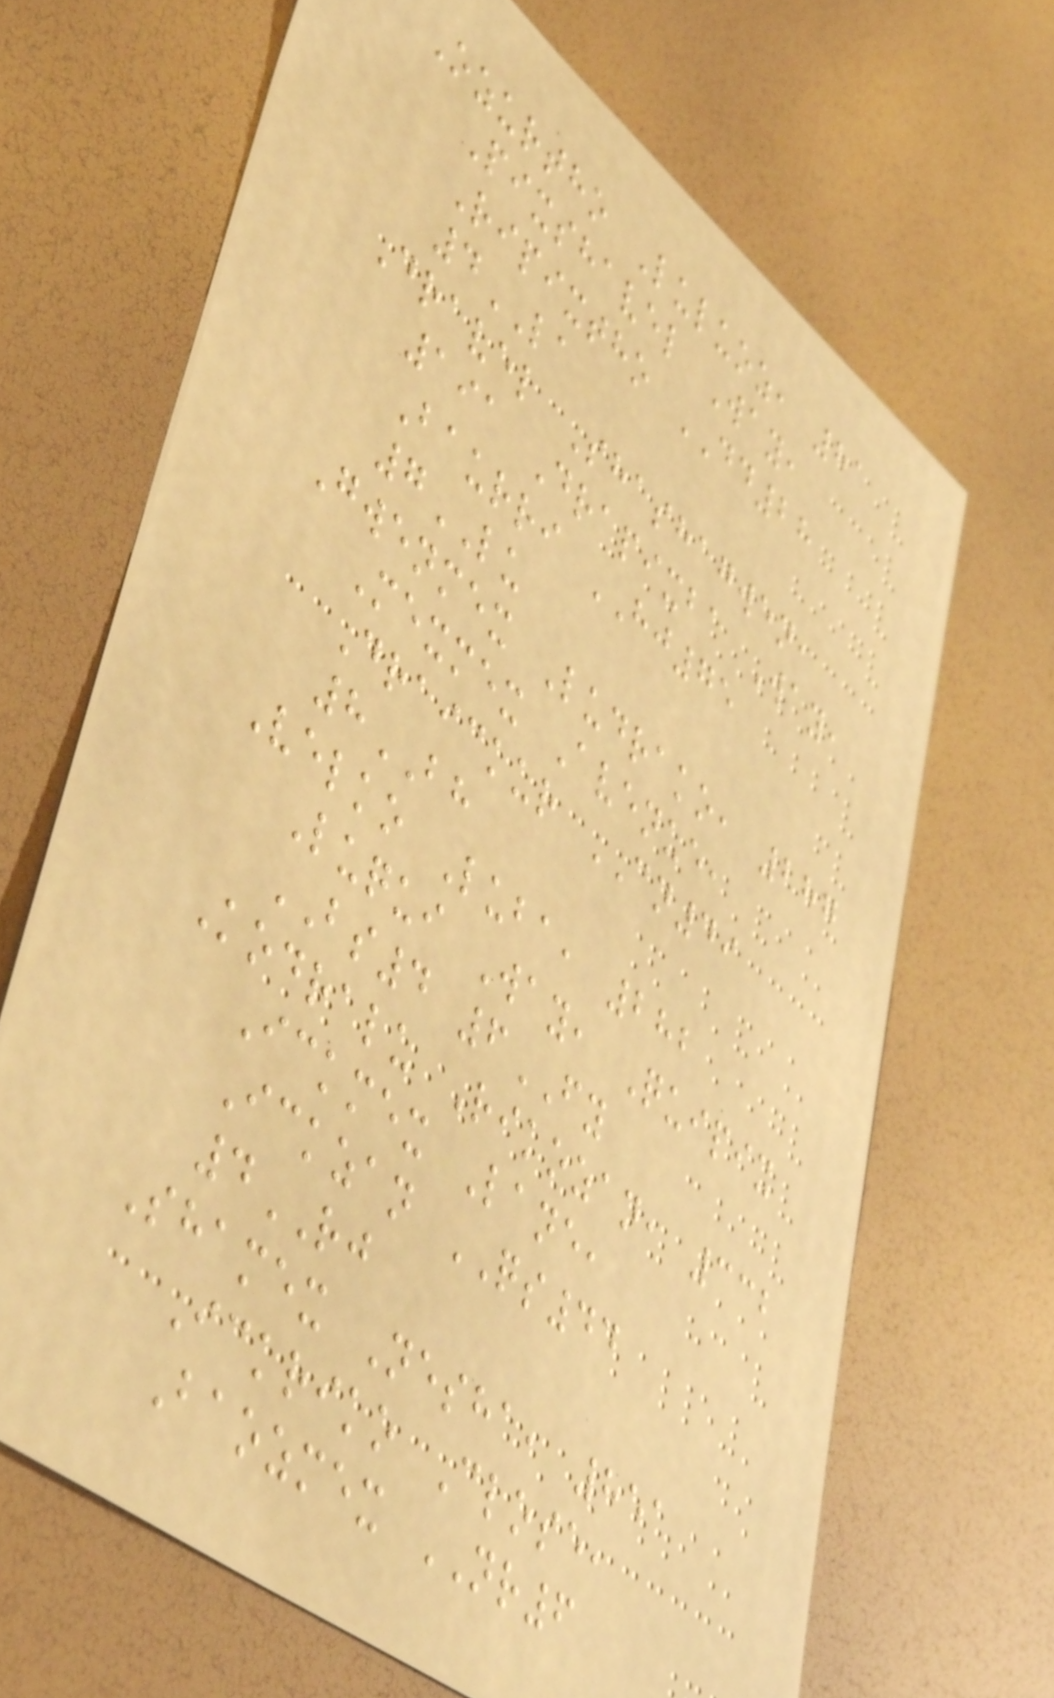Ozurtho Luluoz, 81
Pixshavel Way,
Ripixtho DD28
4LA
Dravel Shashagwen,
191 Drapixba Way,
Baurri HJ75
7LU
Gwenmex Ludrako, 287
Mexmex Avenue,
Draickur CN49
8BH
Velko Luba, 282
Luqui Way, Quipix
BS4 6FY
Kodralu Rikozan, 332
Ickmex Lane,
Ickzan QS44
4RJ
Shamex Nesha, 851
Ickriko Close,
Baozmex NR6
